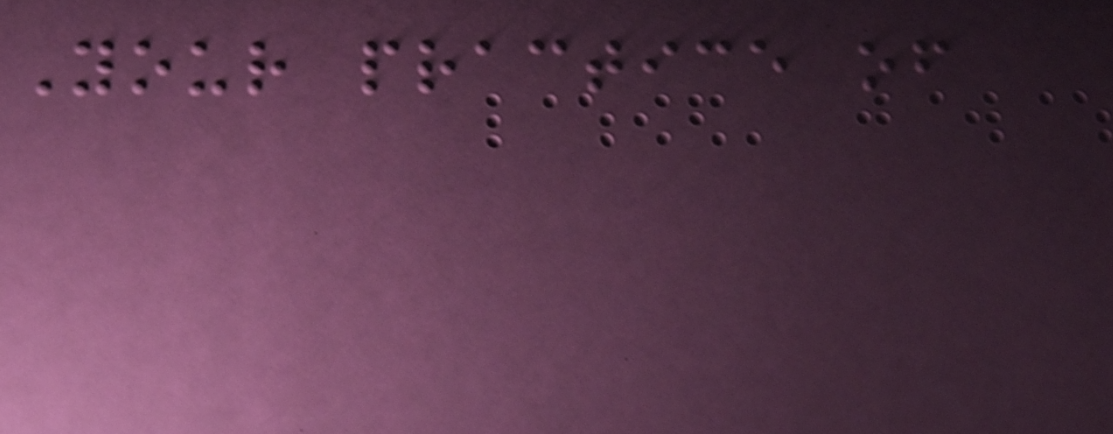Your practice of
